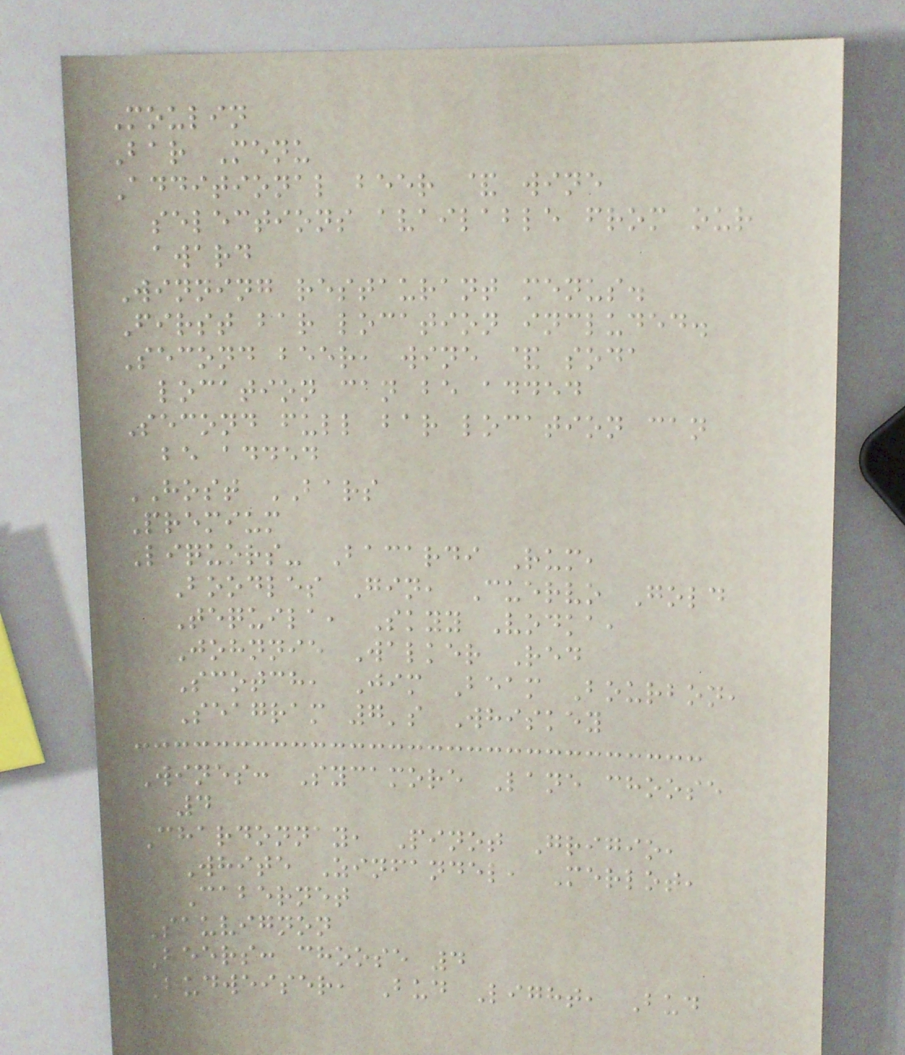Moulin
Bar Menu
Additional beer & wine
selections available from our
award
Winning restaurant menus.
First bar location included.
Second beer, wine & soda
location can be added
Second full bar location can
be added
HOST BARS
Premium
Liquors- Bacardi Rum,
Boodles Gin, Cuervo Gold
Tequila, Skyy Vodka,
Johnnie Walker Red
Scotch, Jim Beam Bourbon,
Seagram 7's Whiskey
Wines: Sycamore Lane choose
4
Chardonnay, Pinot Grigio,
White Zinfandel, Merlot,
Cabernet
Sauvignon
Beers: choose 4
Budweiser, Bud Light, Bud
